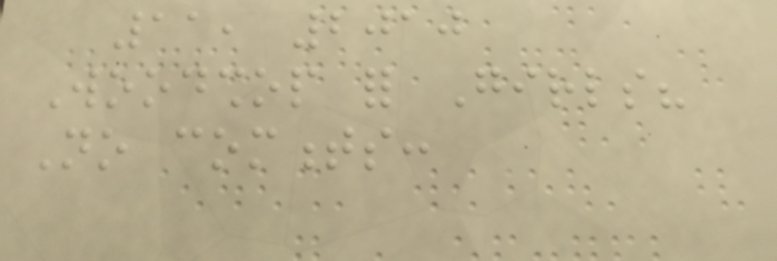11, 2010
Woodshop for Girls?
No comments:
